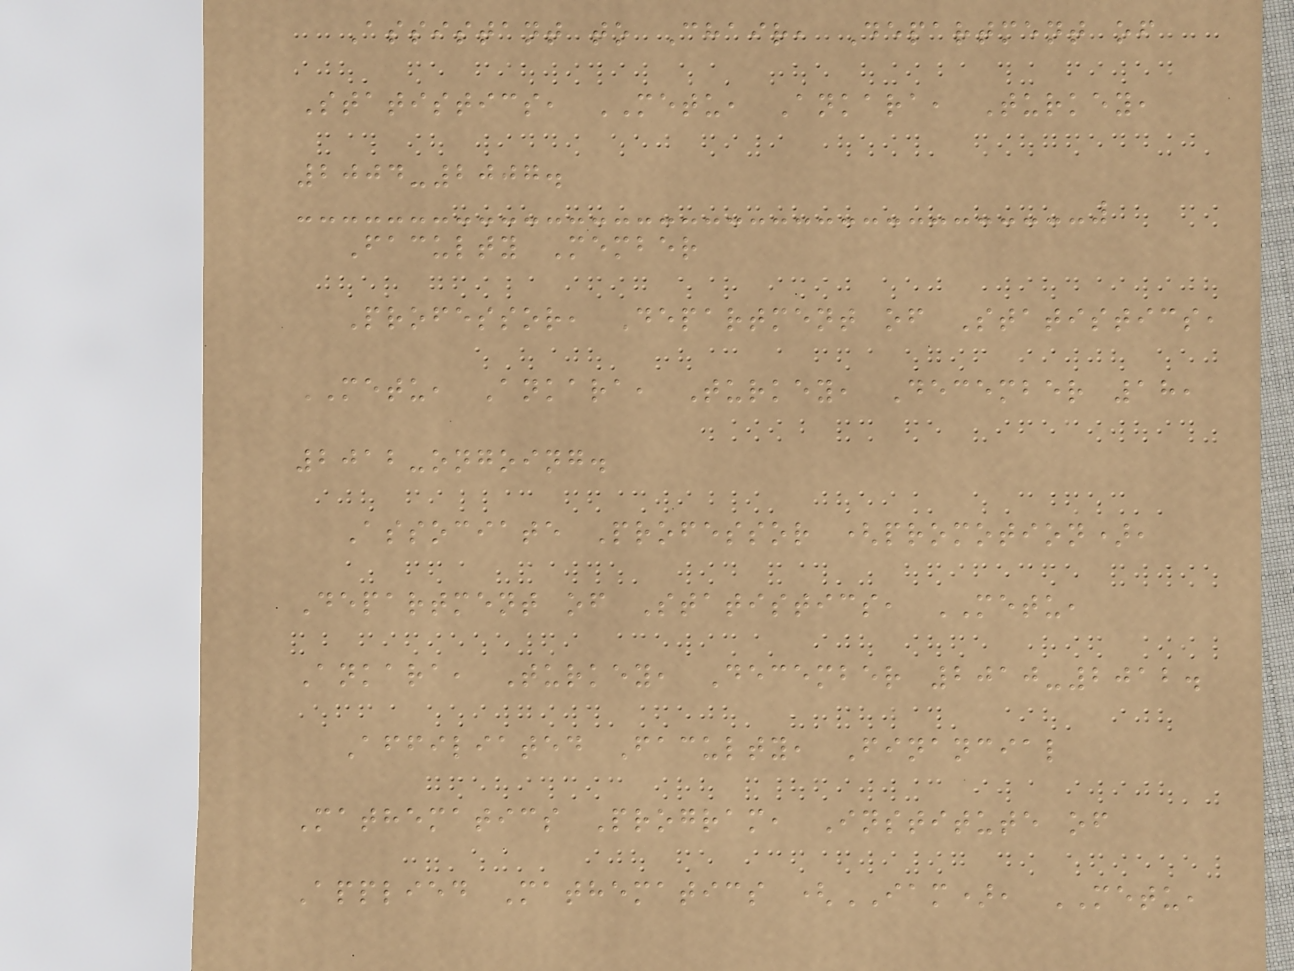Assistant to Chair, Department of
Statistics, METU, Ankara, Turkey,
2004-2007.
Faculty Member
Professor, Department of Statistics,
METU, Ankara, Turkey, December 18,
2012-ongoing.
Associate Professor (promotion),
Department of Statistics, METU,
Ankara, Turkey, December 2010-2012.
Affiliated Faculty, Financial
Mathematics Program, Institute of
Applied Mathematics (IAM), METU,
